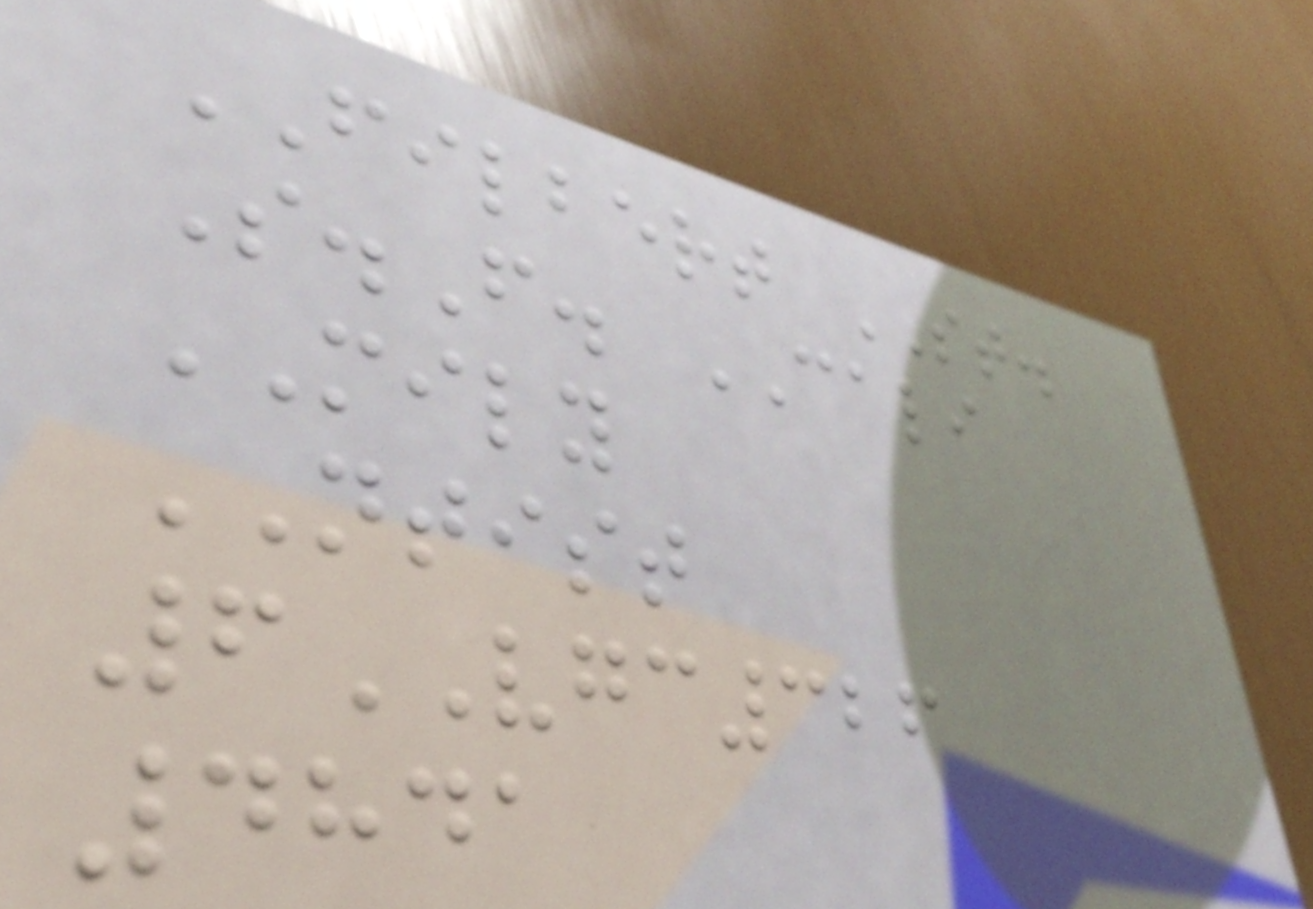FILBERT ST.
S.F. CALI
MILY
NTIST
6VGC326
4841
